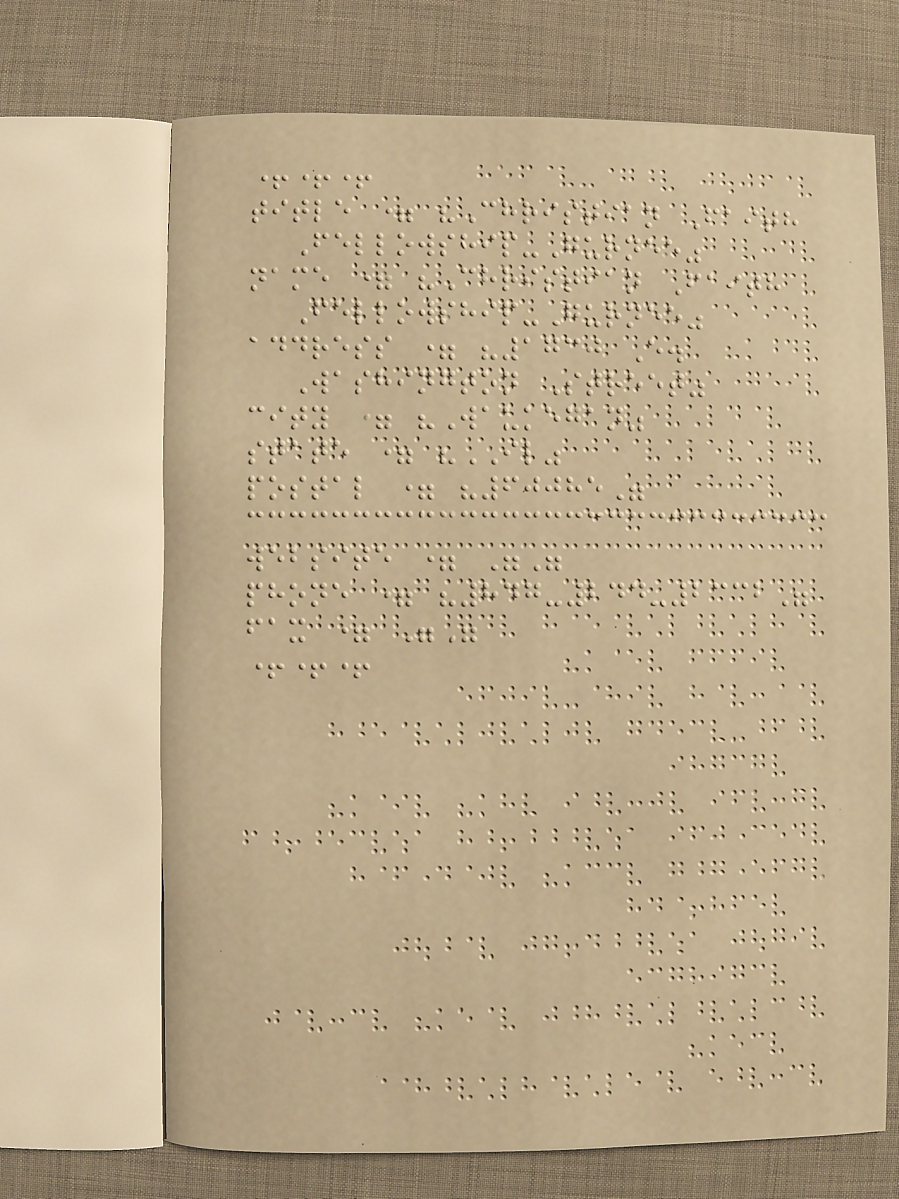+++
title = "Christian Faith
Fellowship-Gurnee"
name = "Christian Faith
Fellowship-Gurnee"
address = "1730 E.
Washington Street"
city = "Waukegan"
state = "IL"
postal = "60085"
website = ""
phone = "847-244-2332"
fax = ""
+++
